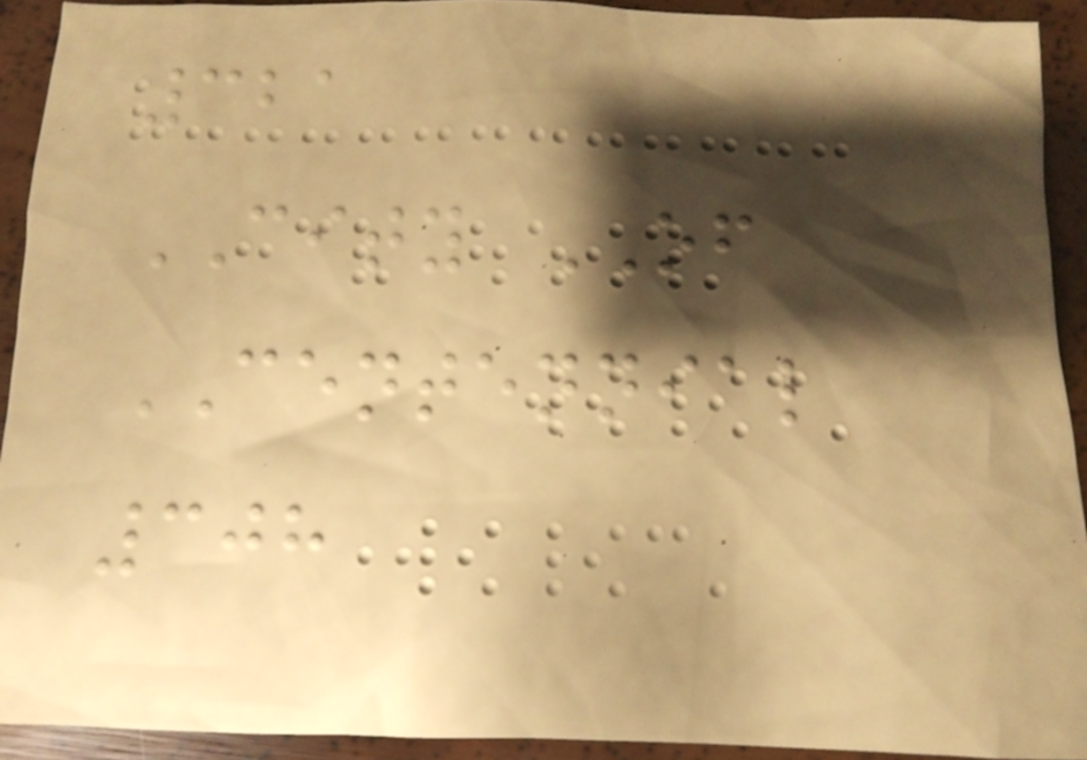321
CITY OF
CENTENNIAL
308
